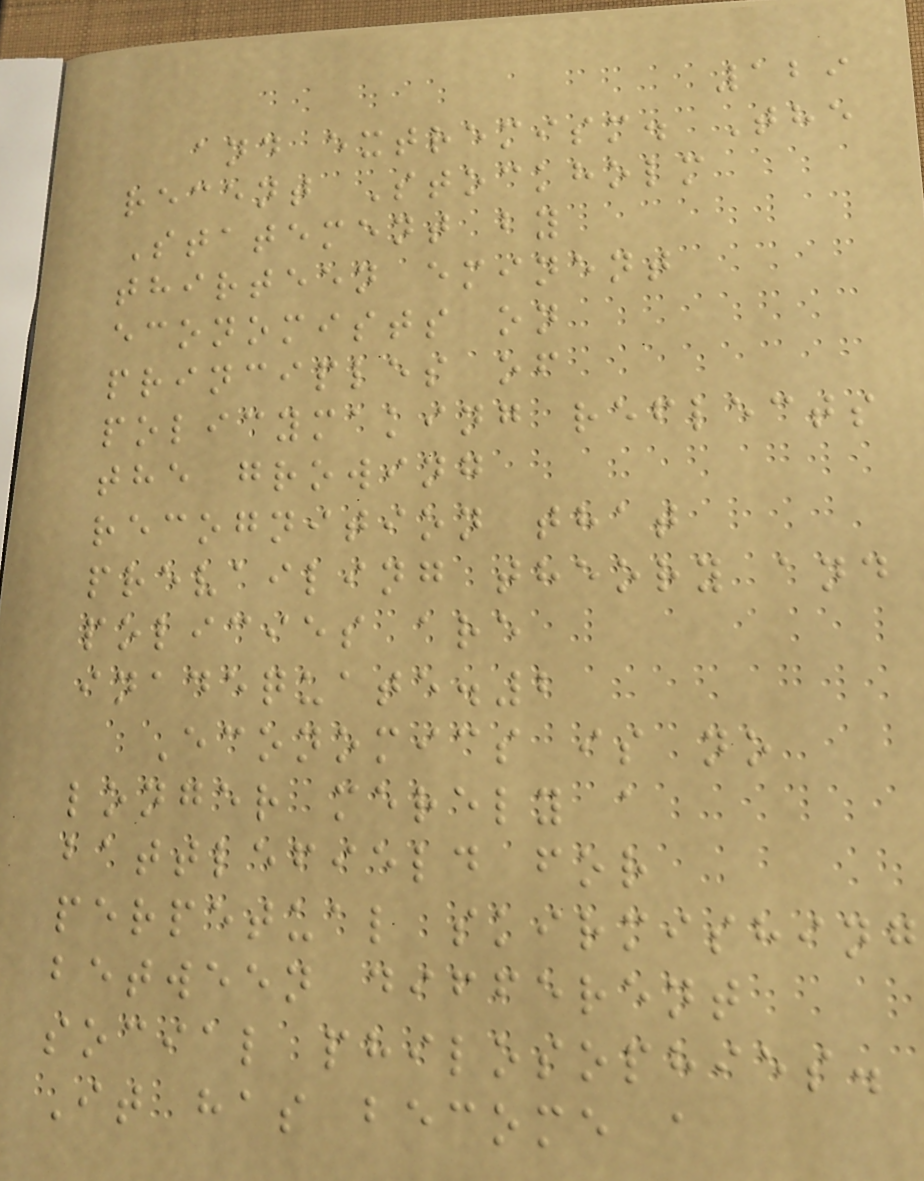129
and extremism. The
recent Stockholm
Statement by
thirteen eminent
economists on
principles of
policymaking reflects
the growing
recognition that
prevailing theory and
policies are
inadequate.2
Economics is no
longer merely a
battlefield for
perpetual skirmishing
between different
social philosophies.
It has become a
